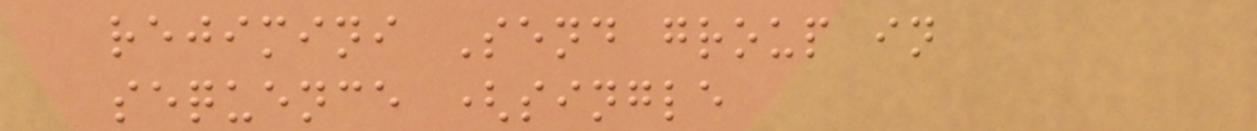rejimini Send group in
sequence (single
